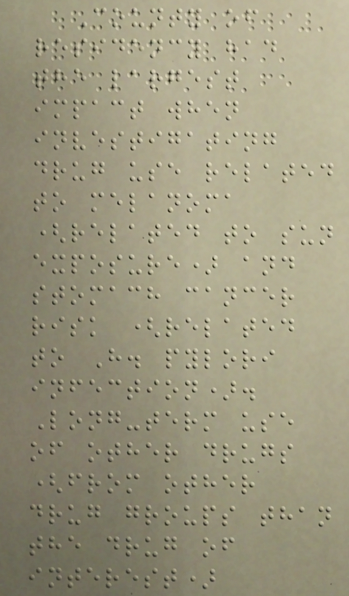County of
residency had
the largest
impact when
investigating
drug use related
to melanoma
(related to sun
exposure) and
stomach cancer
risk (related
to H. pylori
infection).
Long-term use
of other drugs
(from other
drug groups than
the drug of
interest)
